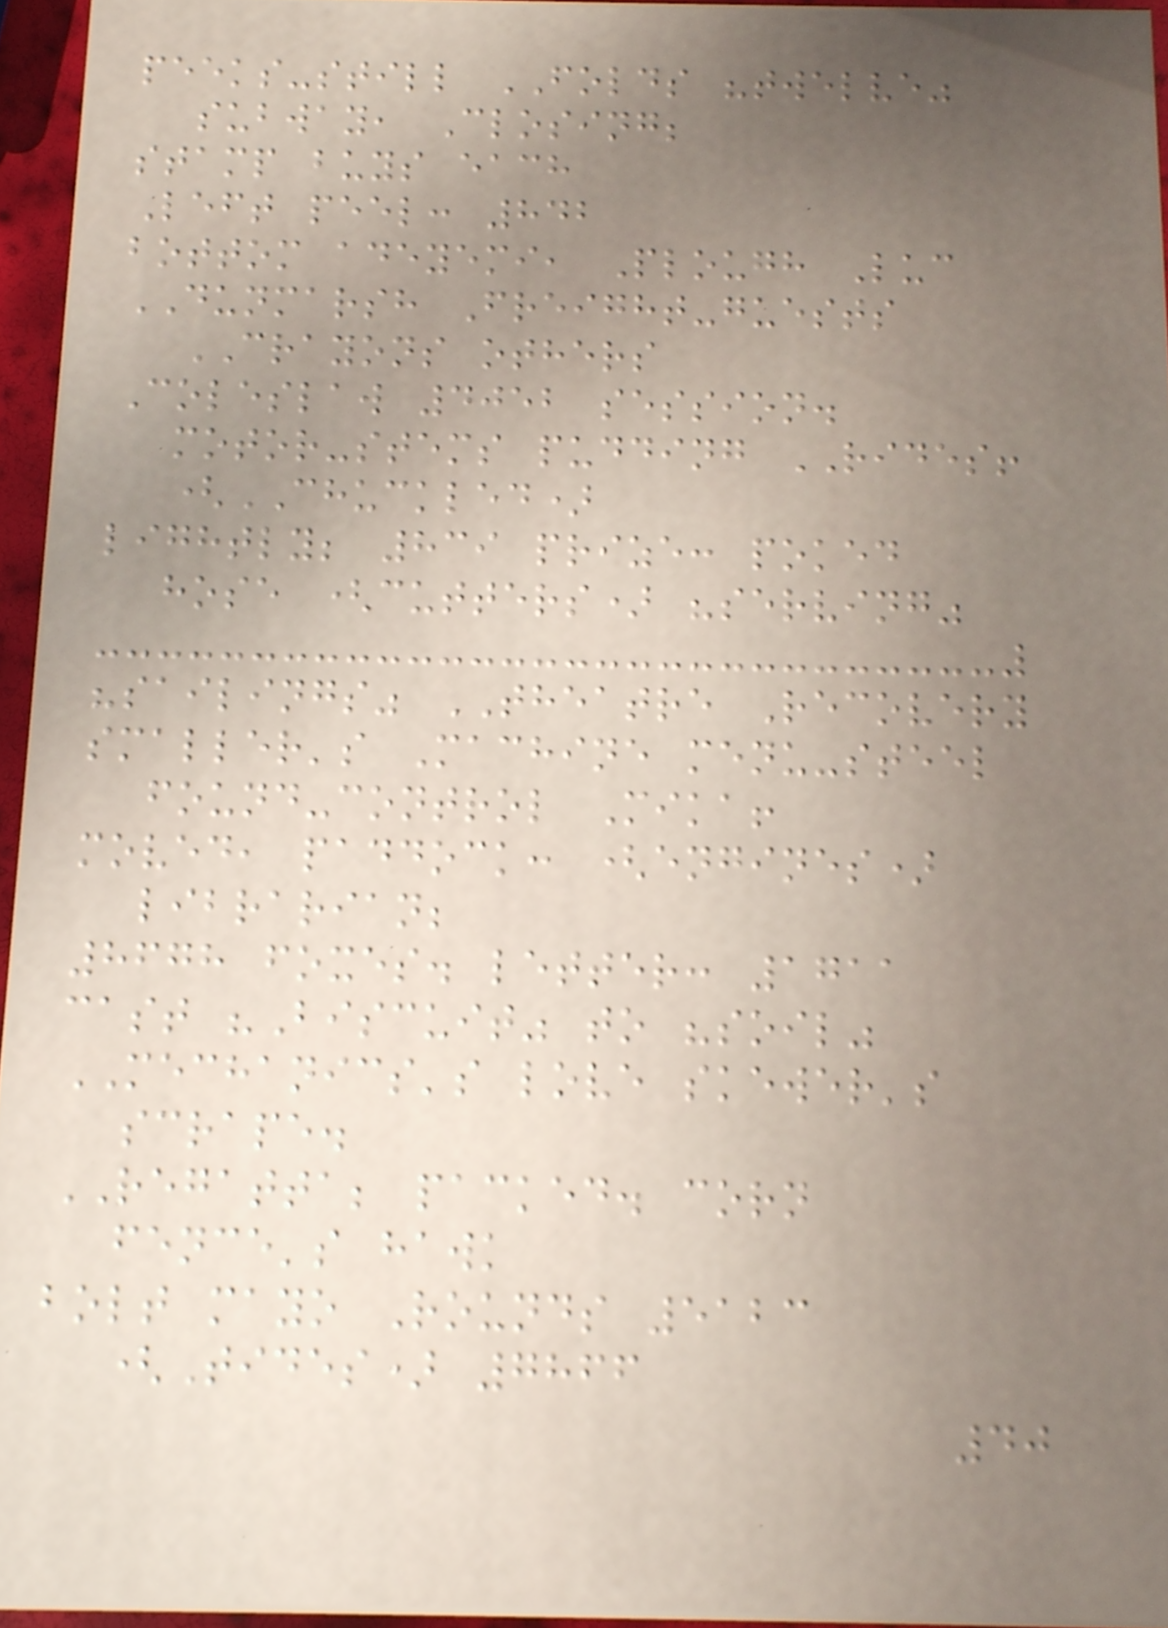peeks-still FOLDS "twelve"
subway, Closing;
stamp buys each
Left peel: 842
bottom adeyemi, Plough Luc
DUNMARSH Freight-guests
CRAYONS others
Coleslaw 4052 session.
motor-stems pudding RIDES!
(CHUCKLED)
lightly; 839 prize: poked
hose (cutters) "serving"
"sailings" THEATRE Recovery
smaller's Machine menu-steel
found-control Mika!
moved, paddock: (engines)
librarian;
8678 foxes. letter: 1711
cast "Biscuit" to "soil"
MECHANICS's love skewer's
scrape.
REGATTA; packed. corn
fence's hawk
bolt mayo Rounds 5123
(Tides) 7866
40
